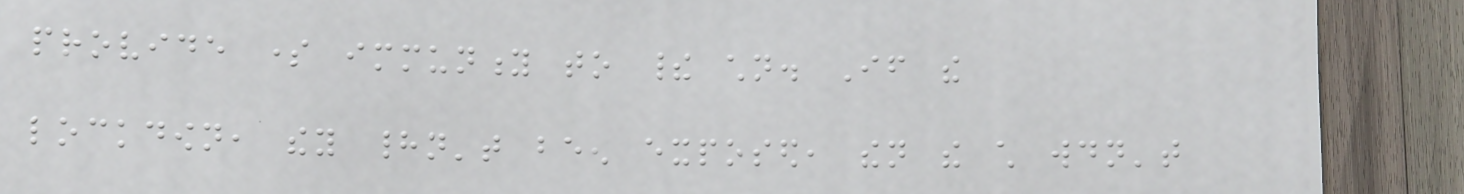provide some immunity to their children. If the
lockdown, they hadn't been exposed, then the child wouldn't
